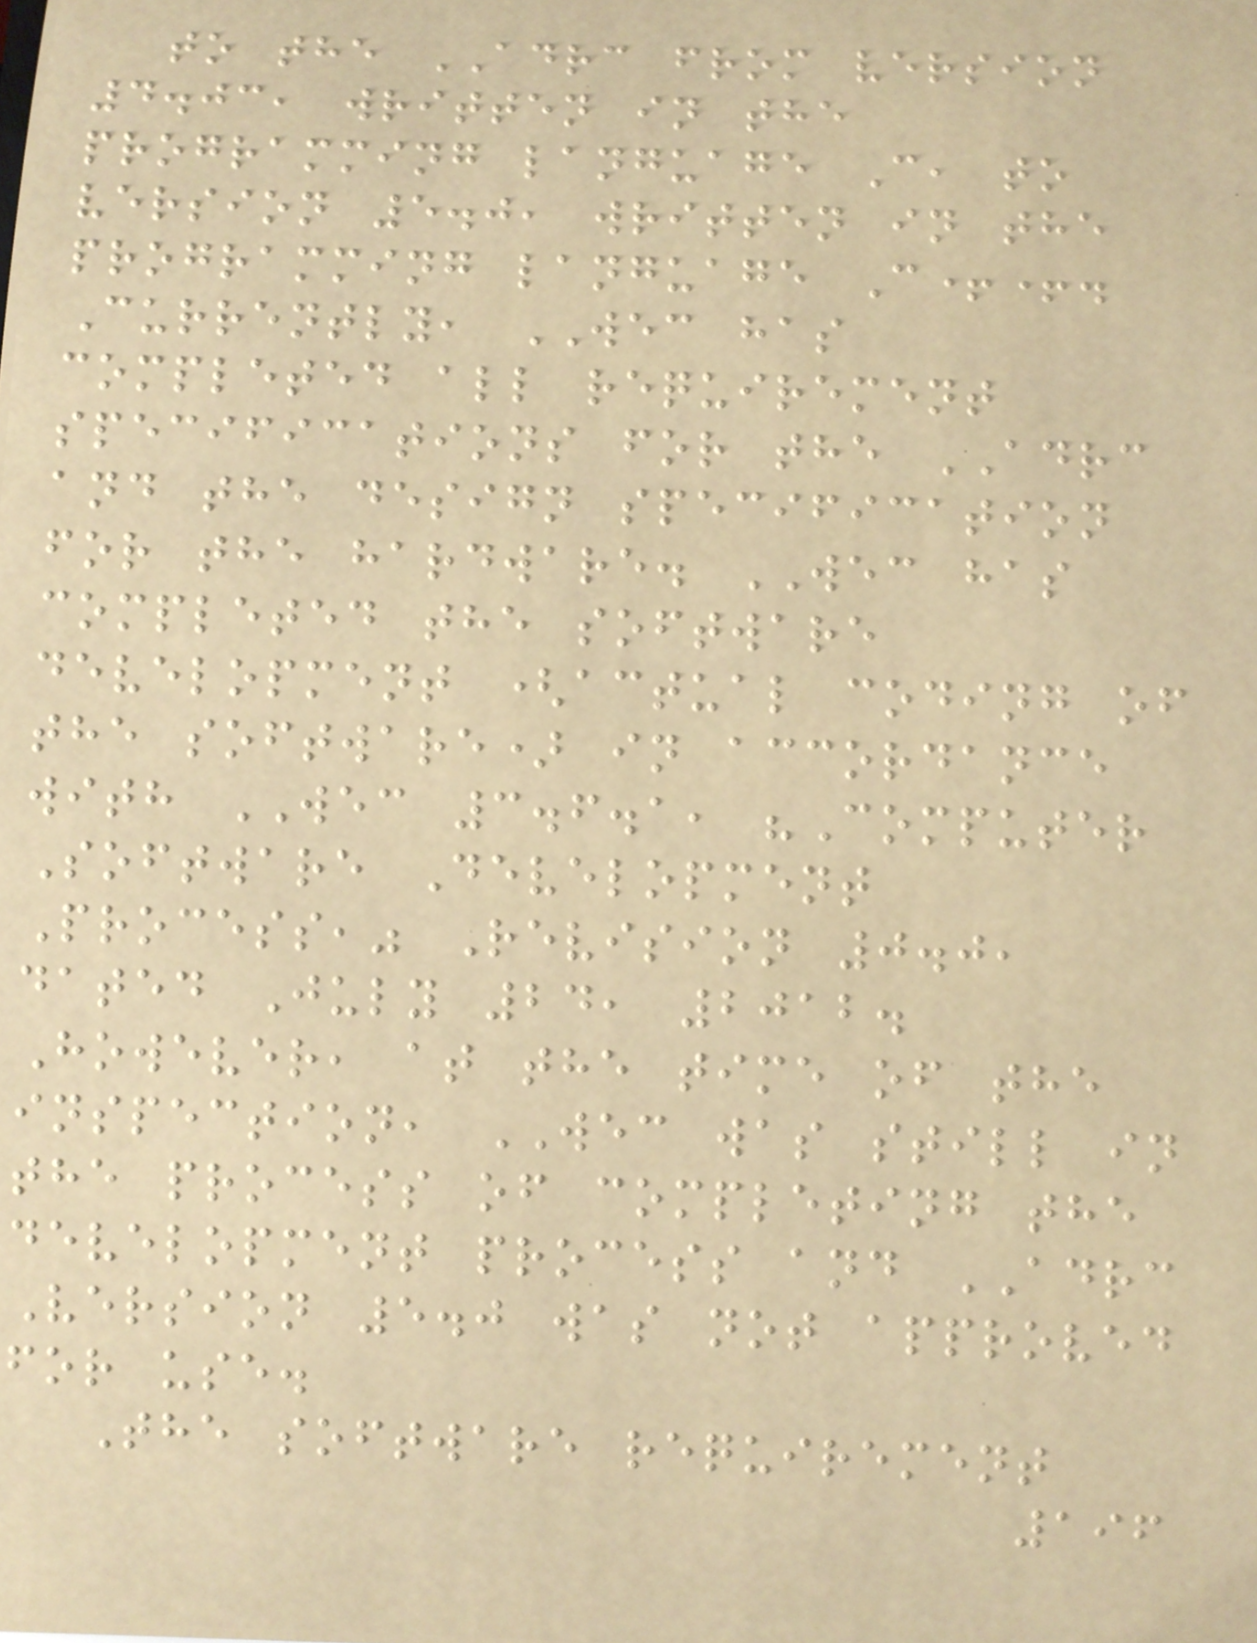to the ADRC from version
4.03, written in the
programming language C, to
version 5.0, written in the
programming language C++.
Currently, WEC has
completed all requirement
specifications for the ADRC
and the design specification
for the hardware. WEC has
completed the software
development (actual coding of
the software) in accordance
with WEC 3.6.1, "Computer
Software Development
Process," Revision 0.0,
dated July 24, 2012.
However, at the time of the
inspection, WEC was still in
the process of completing the
development process and ADRC
Version 5.0 was not approved
for use.
The software requirement
196
